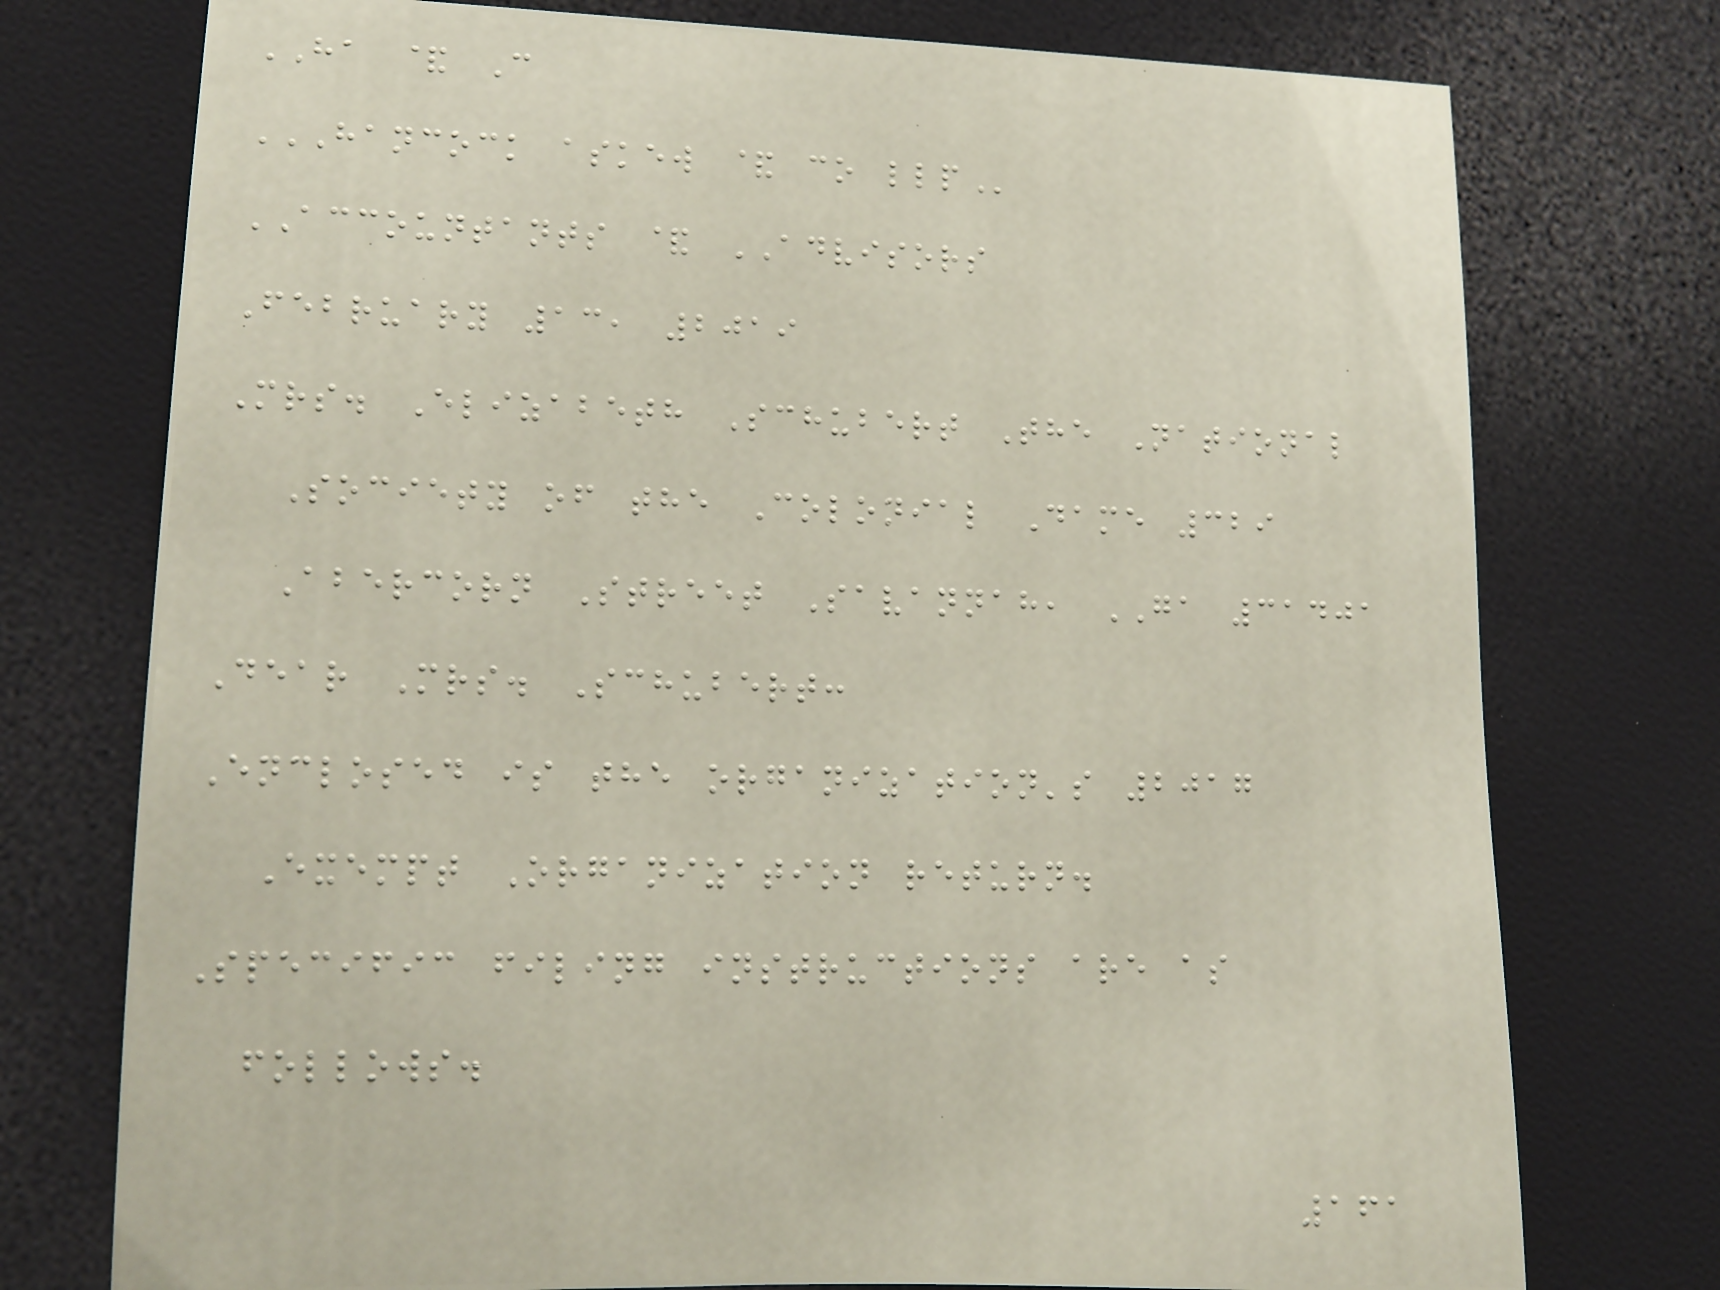HA & C
HANCOCK ASKEW & CO LLP
ACCOUNTANTS & ADVISORS
February 13, 2019
Mrs. Elizabeth Schubert The National
Society of the Colonial Dame 329
Abercorn Street Savannah, GA 31401
Dear Mrs. Schubert:
Enclosed is the organization's 2017
Exempt Organization return.
Specific filing instructions are as
follows.
161
